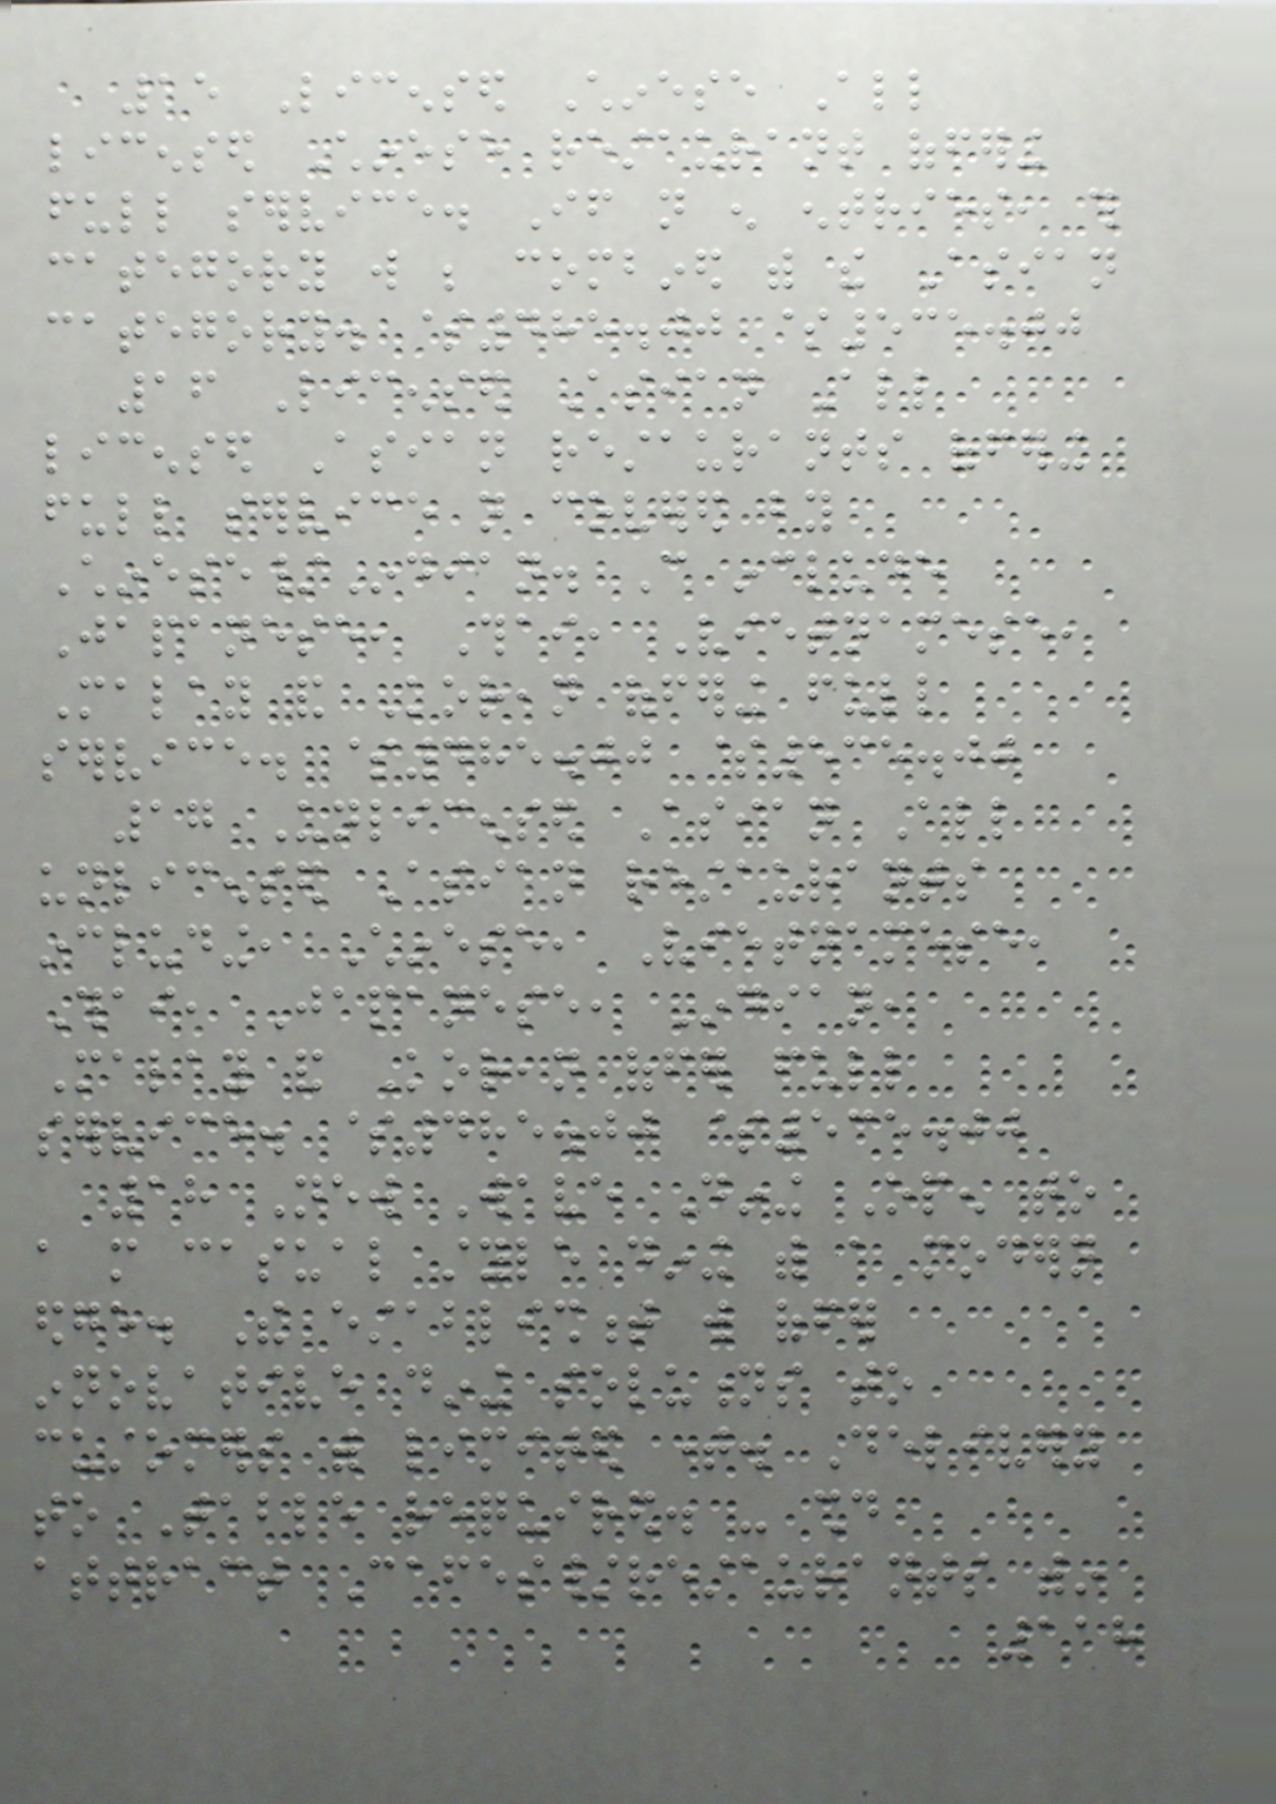15 Licensed Chinese All
licensed Chinese restaurant offering
full service. If not enough entries, this
category will be combined with the Asian
category. $485.00 $535.00
16 Licensed Asian All
licensed Asian restaurants offering
full service not covered by
Chinese/Indian. Can include
Japanese, Thai, Vietnamese,
Malay and Korean offering full
service. $485.00 $535.00
17 Unlicensed Asian All
unlicensed Asian restaurants
including, Chinese, Vietnamese,
Thai, Japanese, Indian,
Malay and Korean offer full
service. $485.00 $535.00
18 New Wave Dining Open to
a more casual style dining with a modern
edge. The establishment will offer
innovative dining solutions to
customers with limited time. Delivery
to Table required. - should
attract Cafes/restaurants within
118
